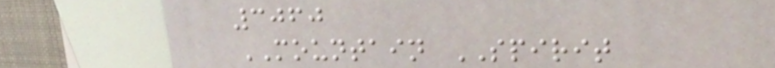3060
MOUNTAIN SPIRIT
